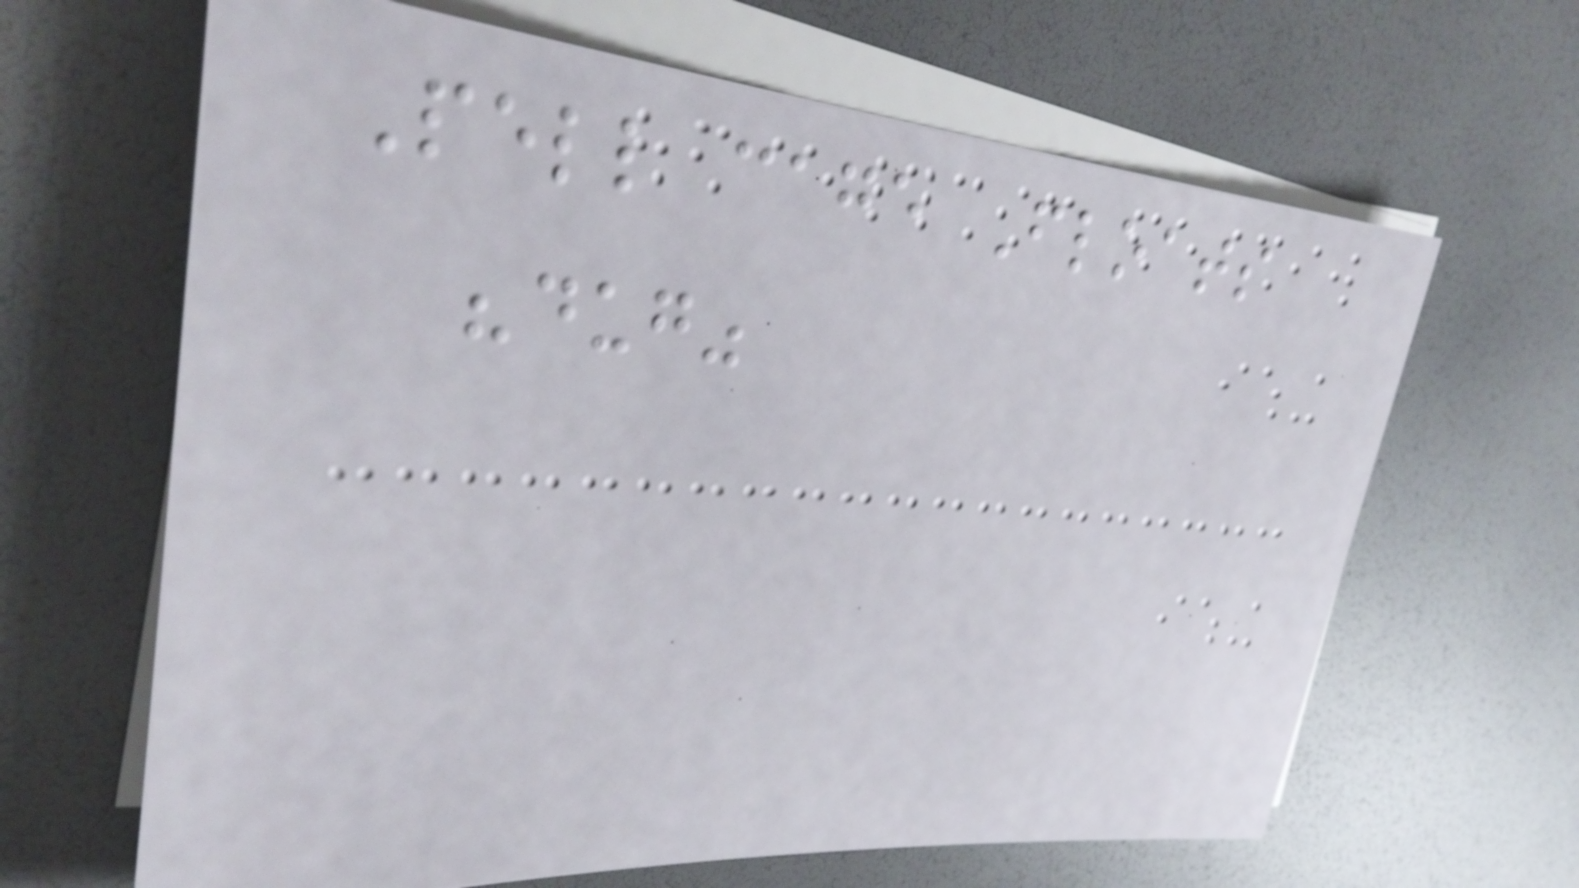Pell cage Floats
"dug"
